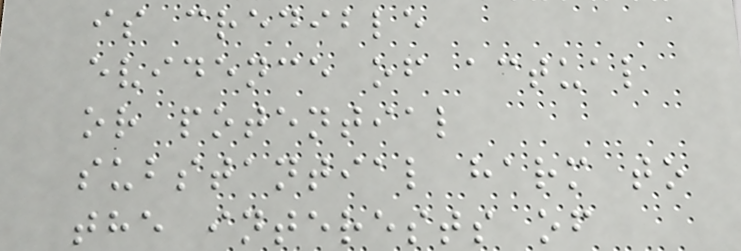is credible
evidence of actual
or potential
substantial harm to
the interests of
